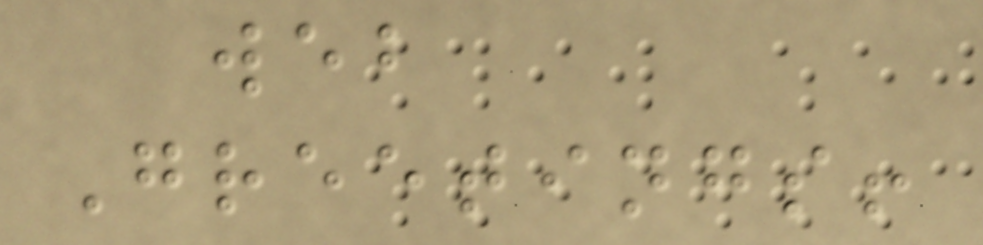web
Greetings!
